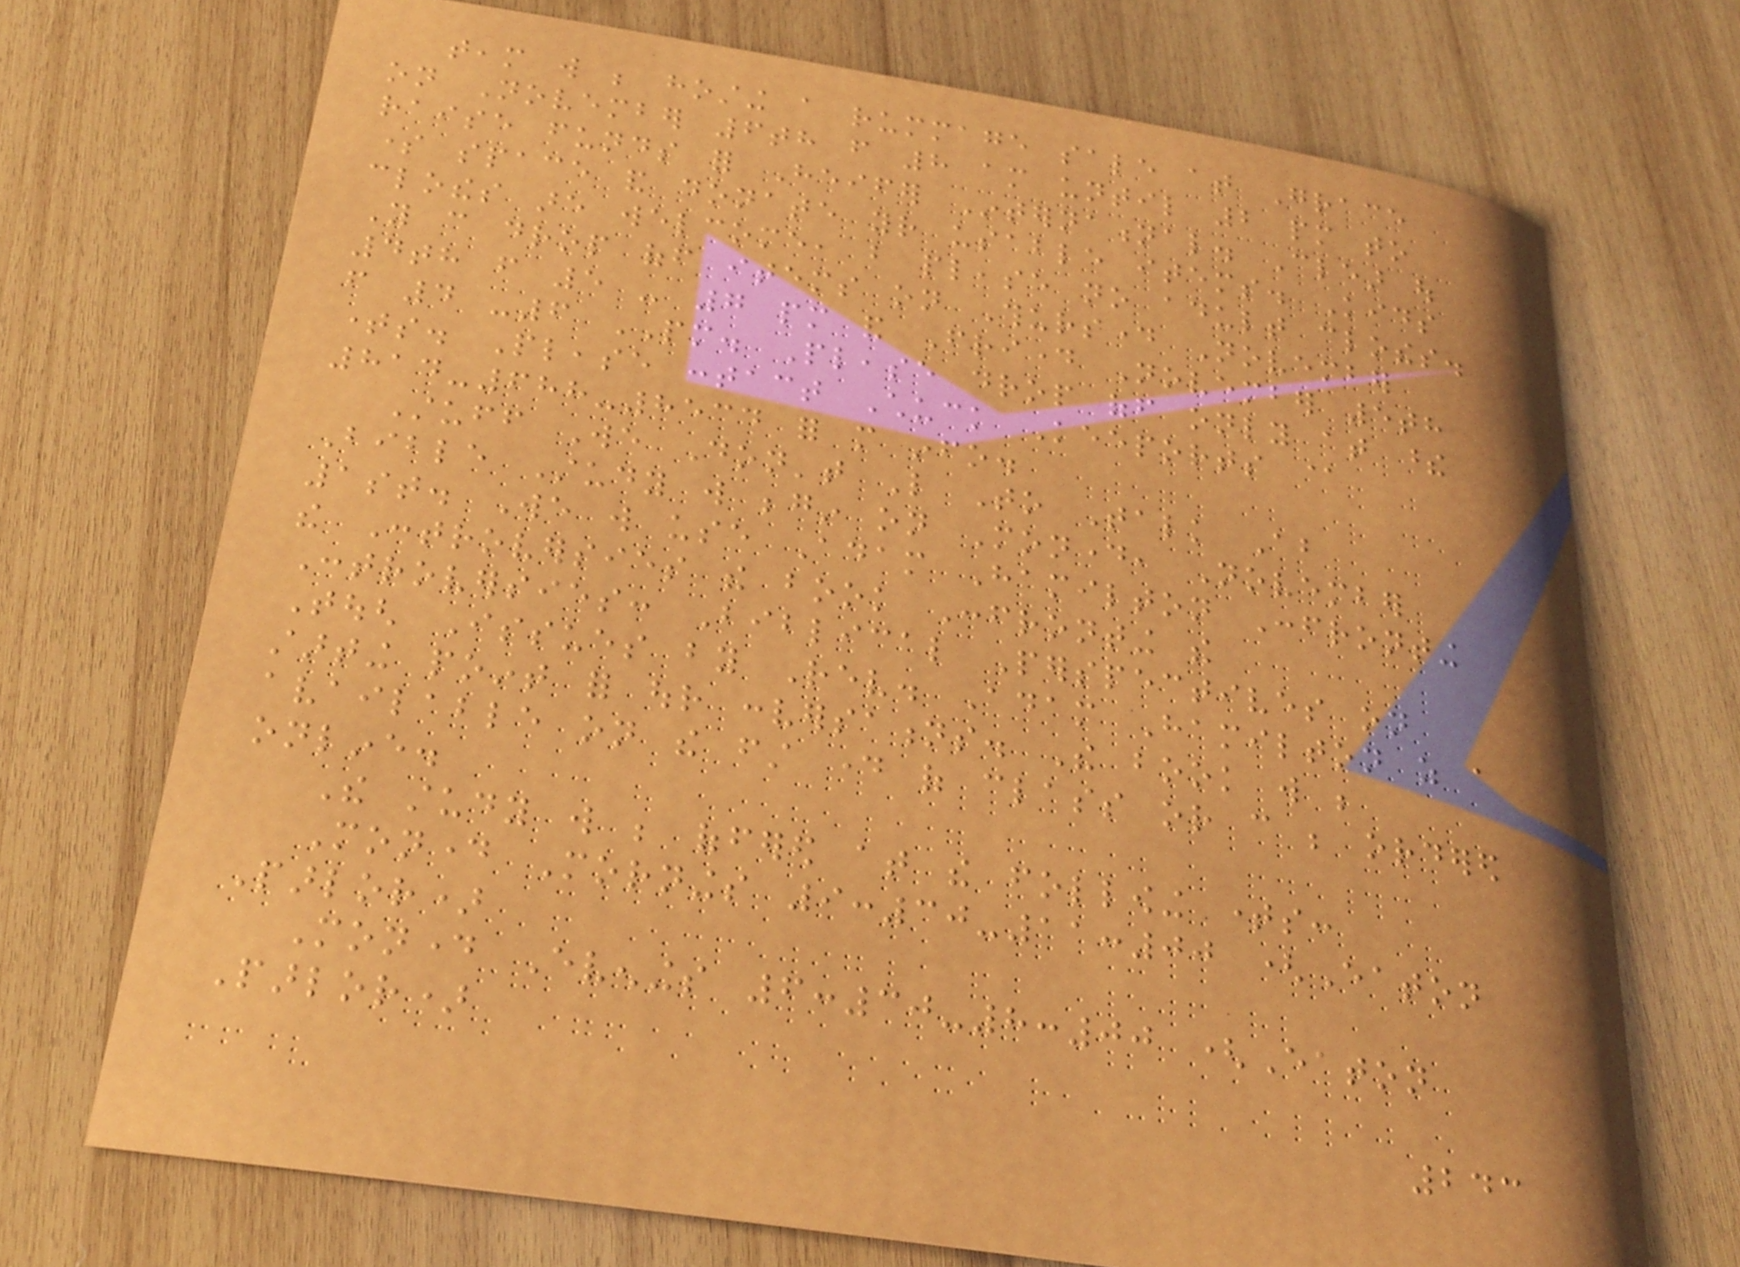team will be hosting a rummage sale at Grace
on November 6th from 8 am until 2 pm to
raise funds for Heifer International. Clear out
some space and donate your usable items. Kids
clothes are welcome, but please no adult clothes.
You can drop off items on Thursday November
4th from 5 - 7 pm and Friday November 5th
from 4 -6 PM. Please drop off only at these
times. Please contact Chuck Keeports @
814-688-8534 for more info.
Stuff We Don't Like To Talk About
Bible Study will begin on Monday, November
1st. We will use Adam Hamilton Confronting
the Controversies the book Confronting the
Controversies: Biblical Perspectives on
Tough Issues by Rev. Adam Hamilton as a
starting point for our conversations. The book will be
available on the first day of class or can be ordered
online.
The study will be offered at the following times:
Monday Mornings 9:30-11:00 (Eaton
Parlor)
Monday Evenings 6:30-8:00 (Eaton
Parlor)
243
